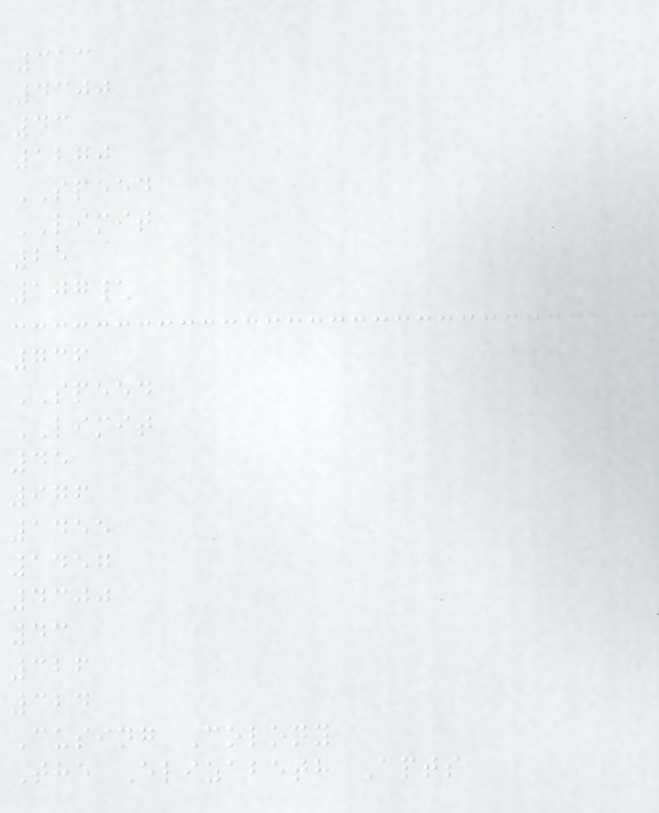313
4300
43
1270
SPEED
LIMIT
25
107\
736
SPEED
LIMIT
45
976
1455
1457
4300
43
326
324
Cusing Colony
The Elizabeth Apts
